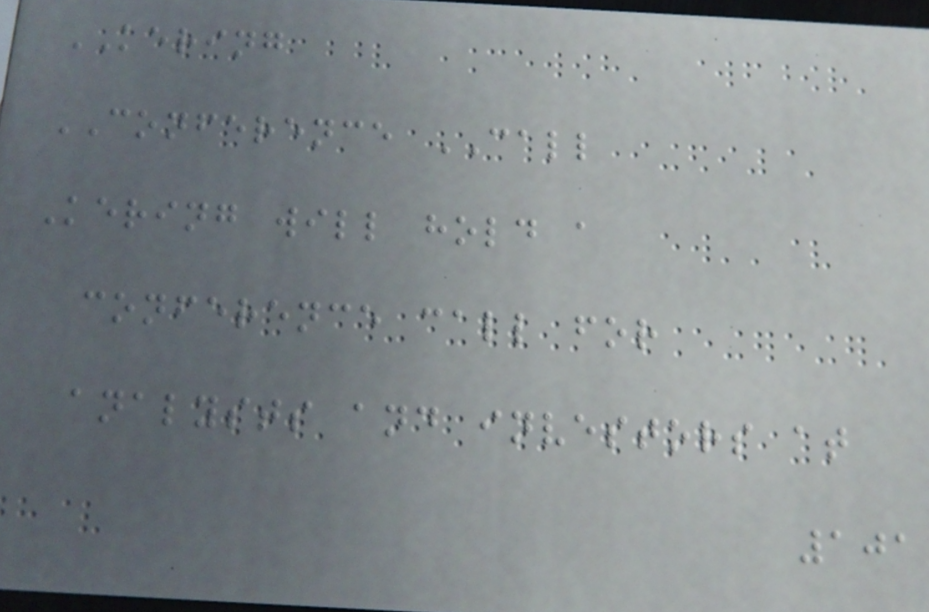KERING
CONFERENCE CALL
Kering will hold a
conference call for
analysts and investors at
101
